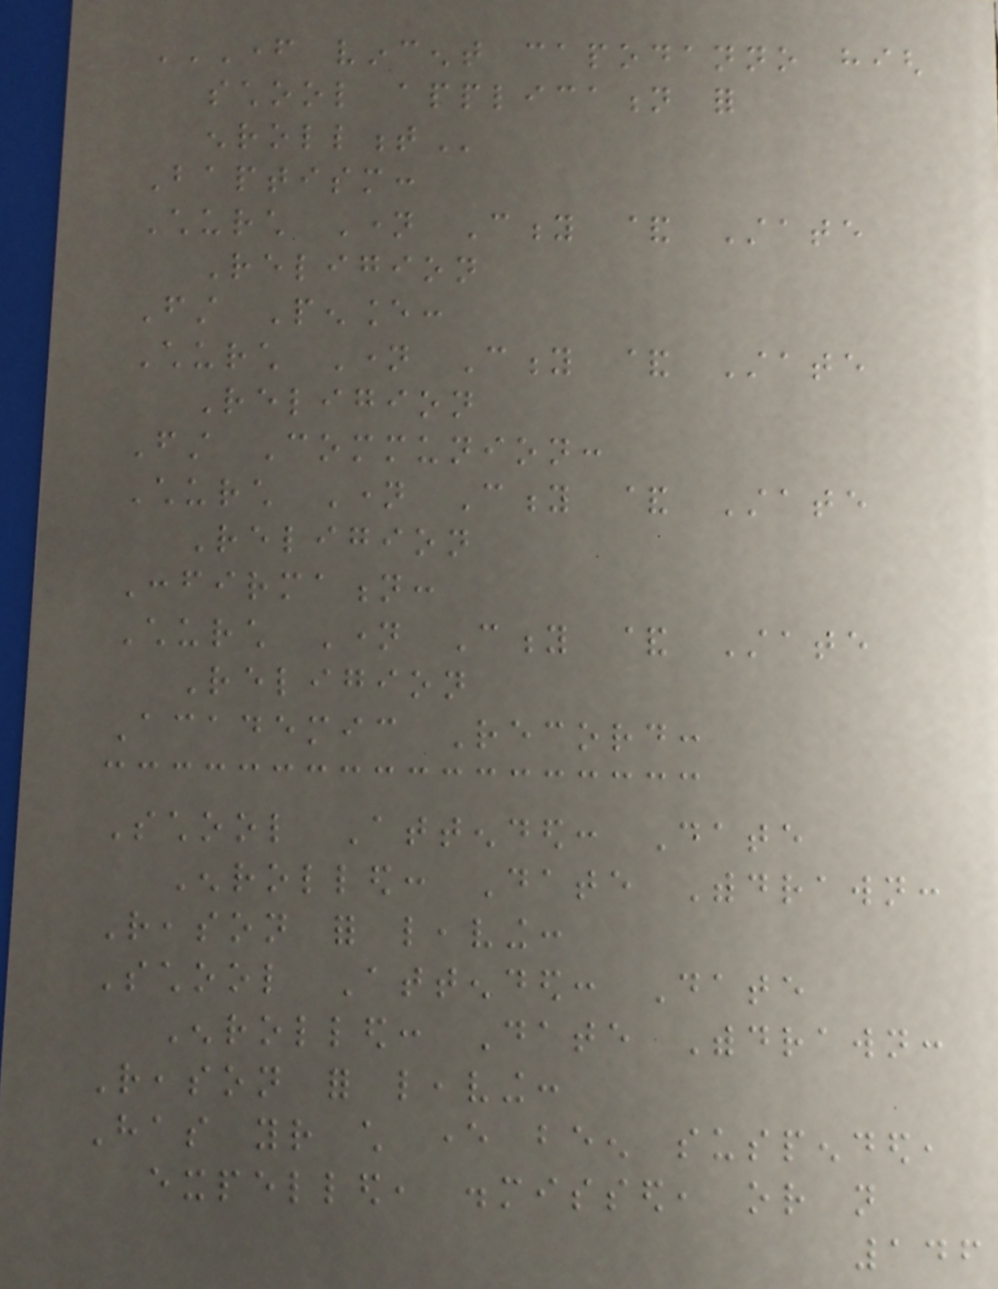FATHER VINCENT CAPODANNO HIGH
SCHOOL APPLICATION FOR
ENROLLMENT
Baptism:
Church Name City & State
Religion
First Penance:
Church Name City & State
Religion
First Communion:
Church Name City & State
Religion
Confirmation:
Church Name City & State
Religion
Academic Record:
School Attended: Date
Enrolled: Date Withdrawn:
Reason for leaving:
School Attended: Date
Enrolled: Date Withdrawn:
Reason for leaving:
Has your child ever been suspended,
expelled, dismissed, or not
146
